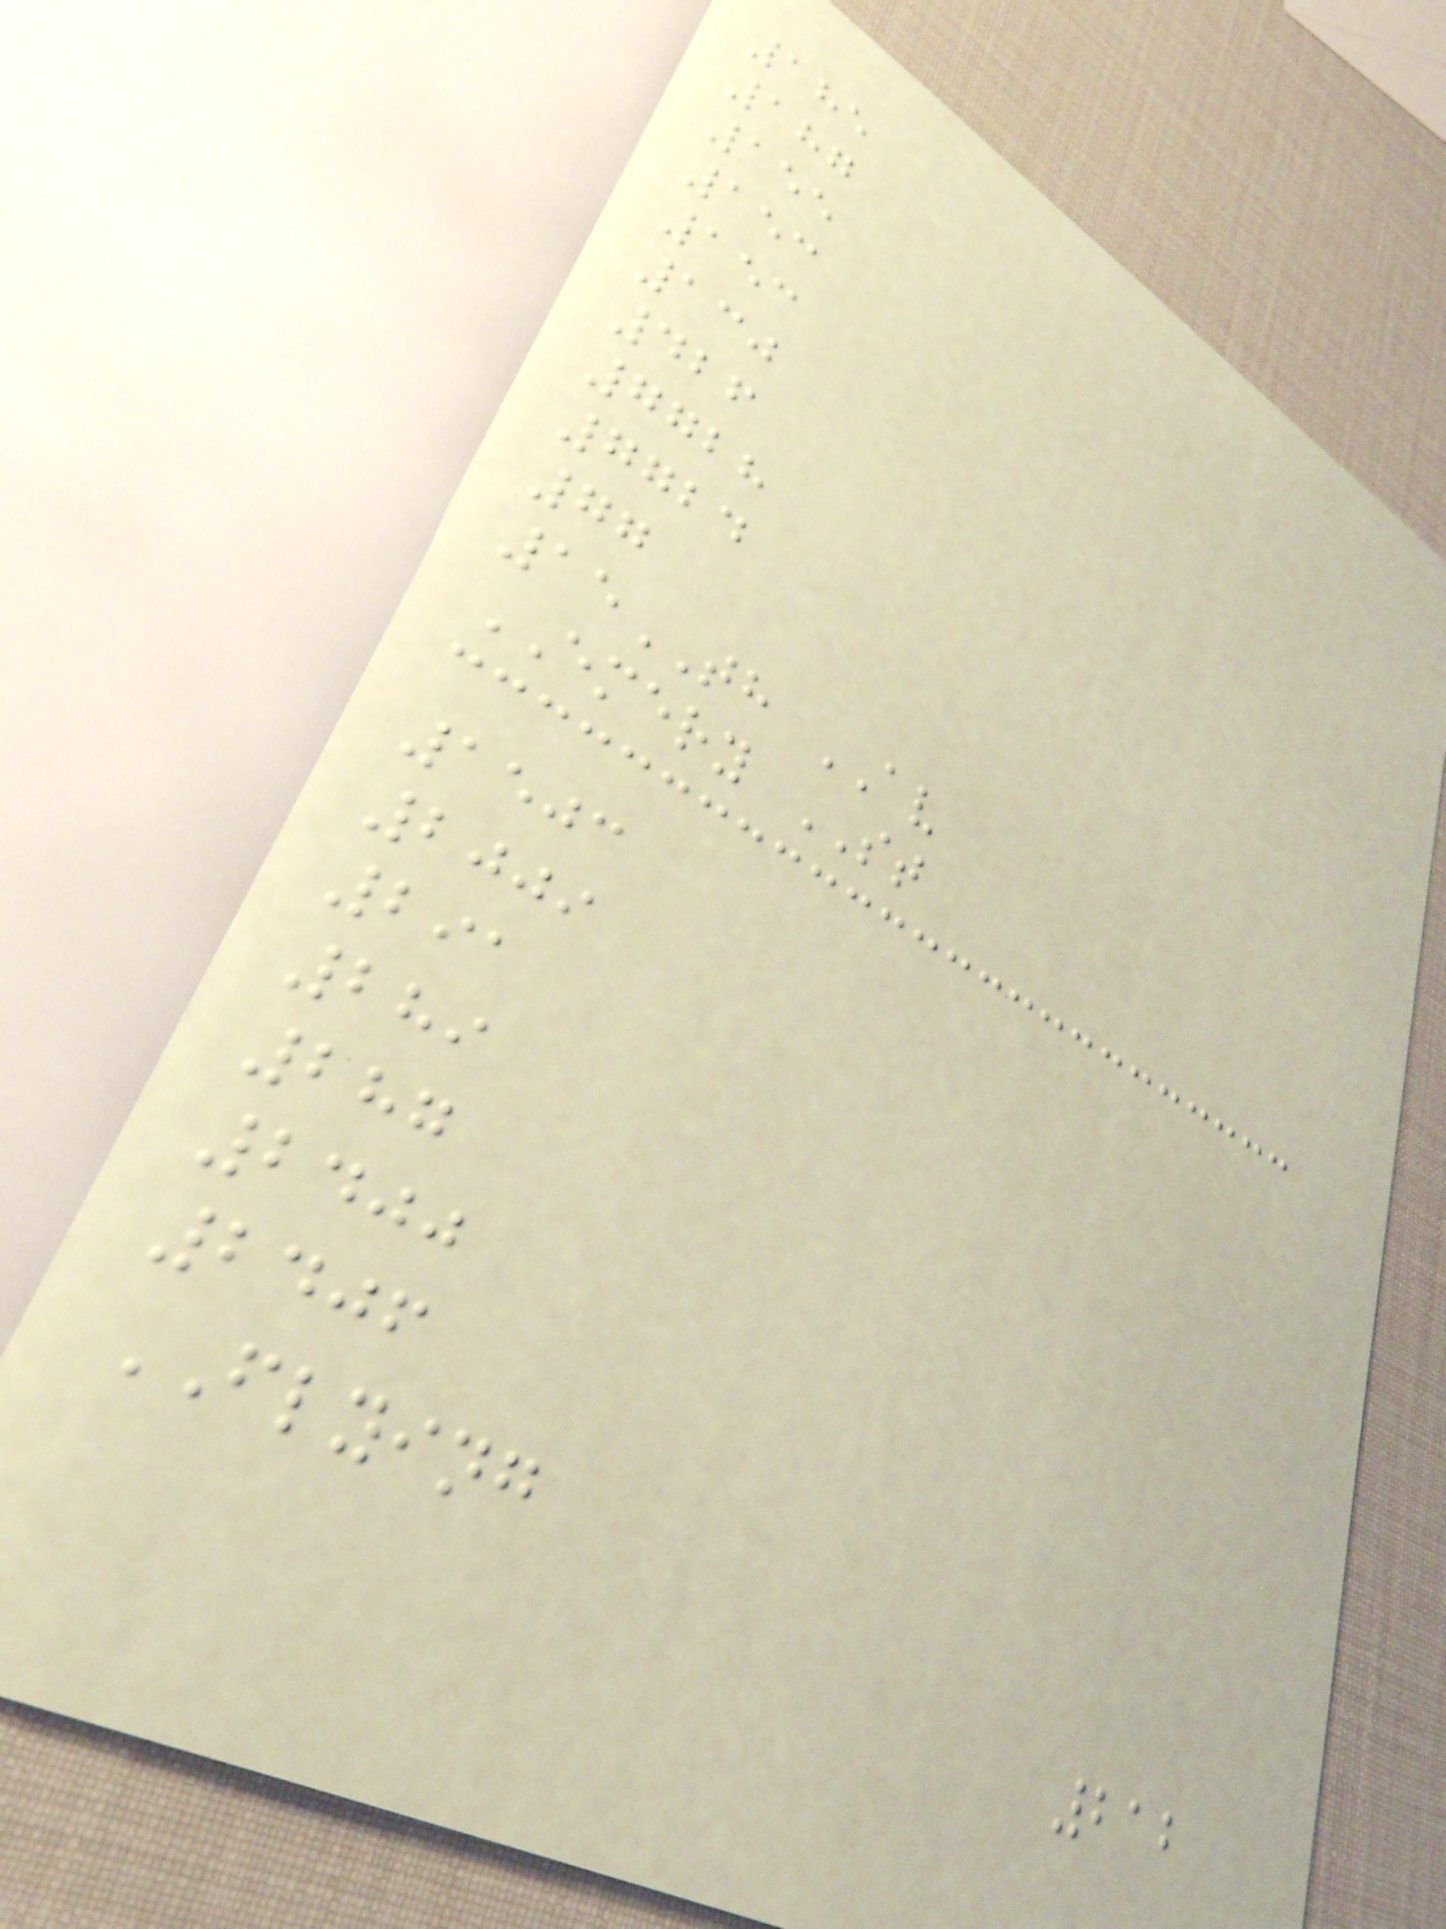185
187
155
153
153
130
426
7728
7724
77
15TH AV
EMERY ST
1503
2009
291
289
287
2400
2406
FLYING
212
